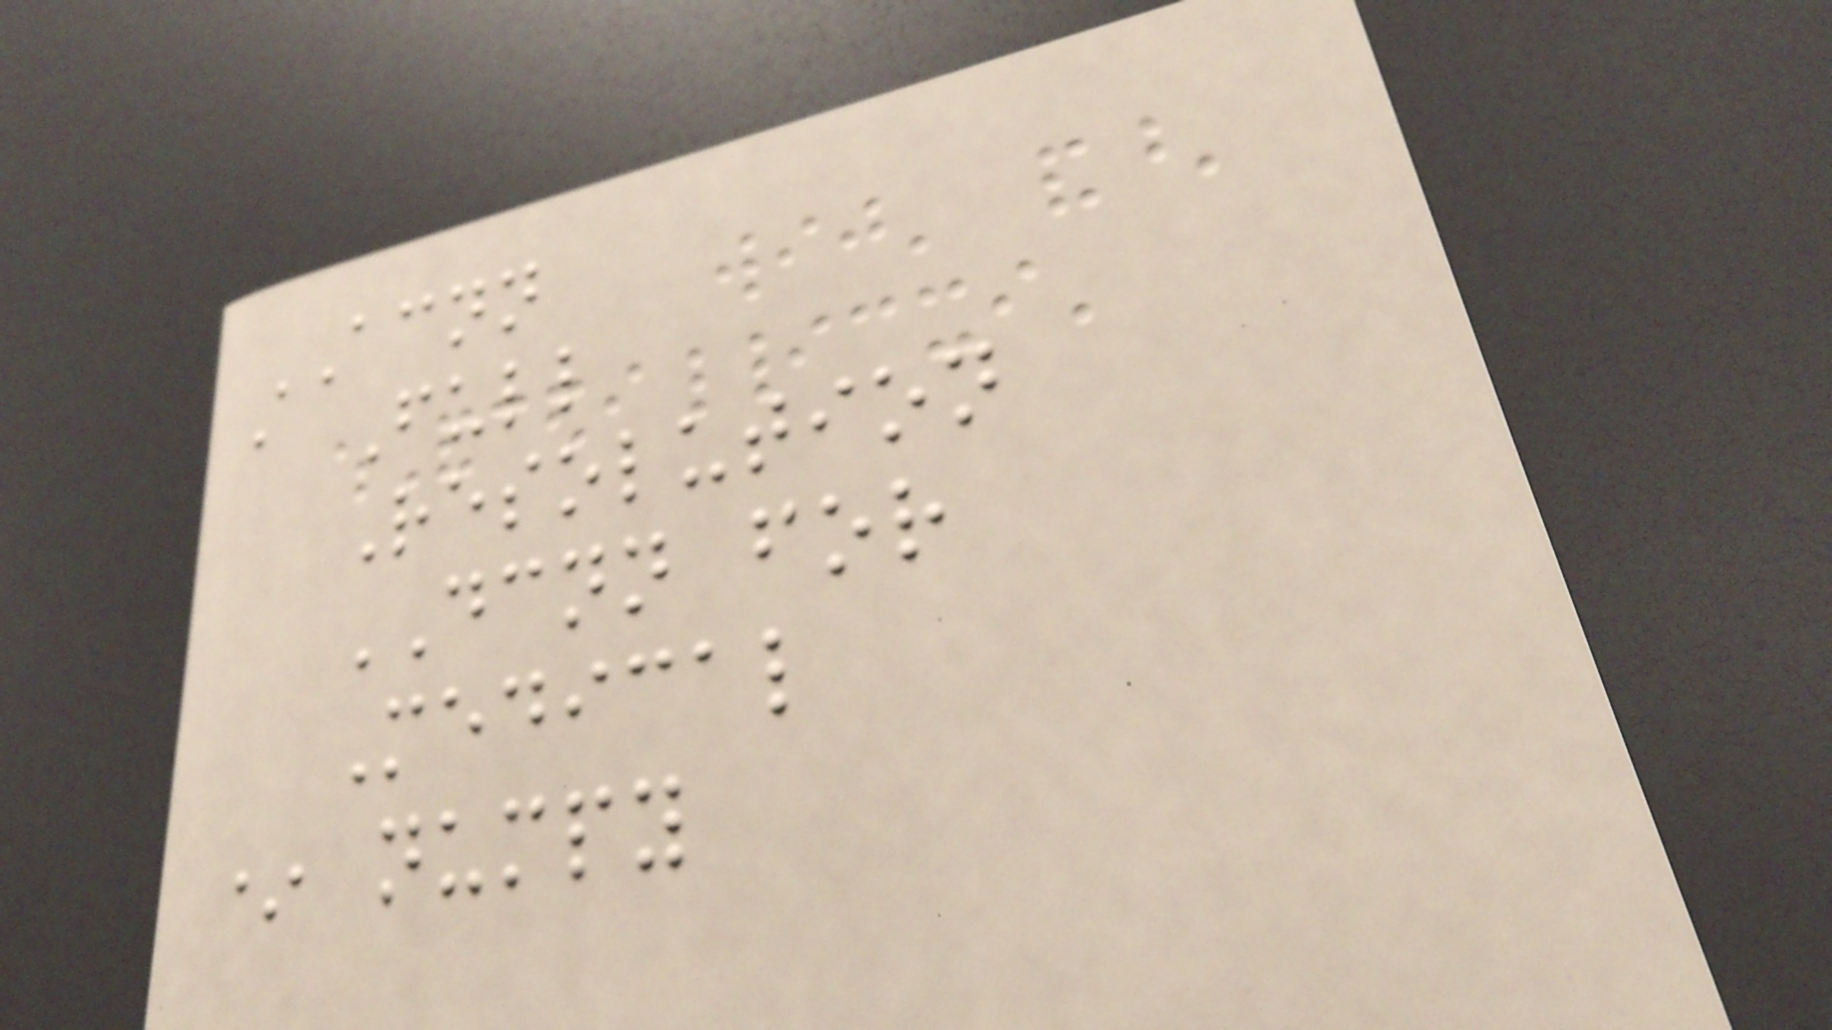ACNN
a Full
Resolution
DCNN for
Medical
* numpy
